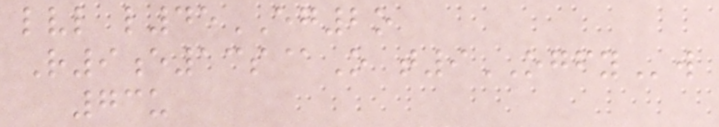lvl l45EG2o
R9e13s@O t9OGFYw
73u
